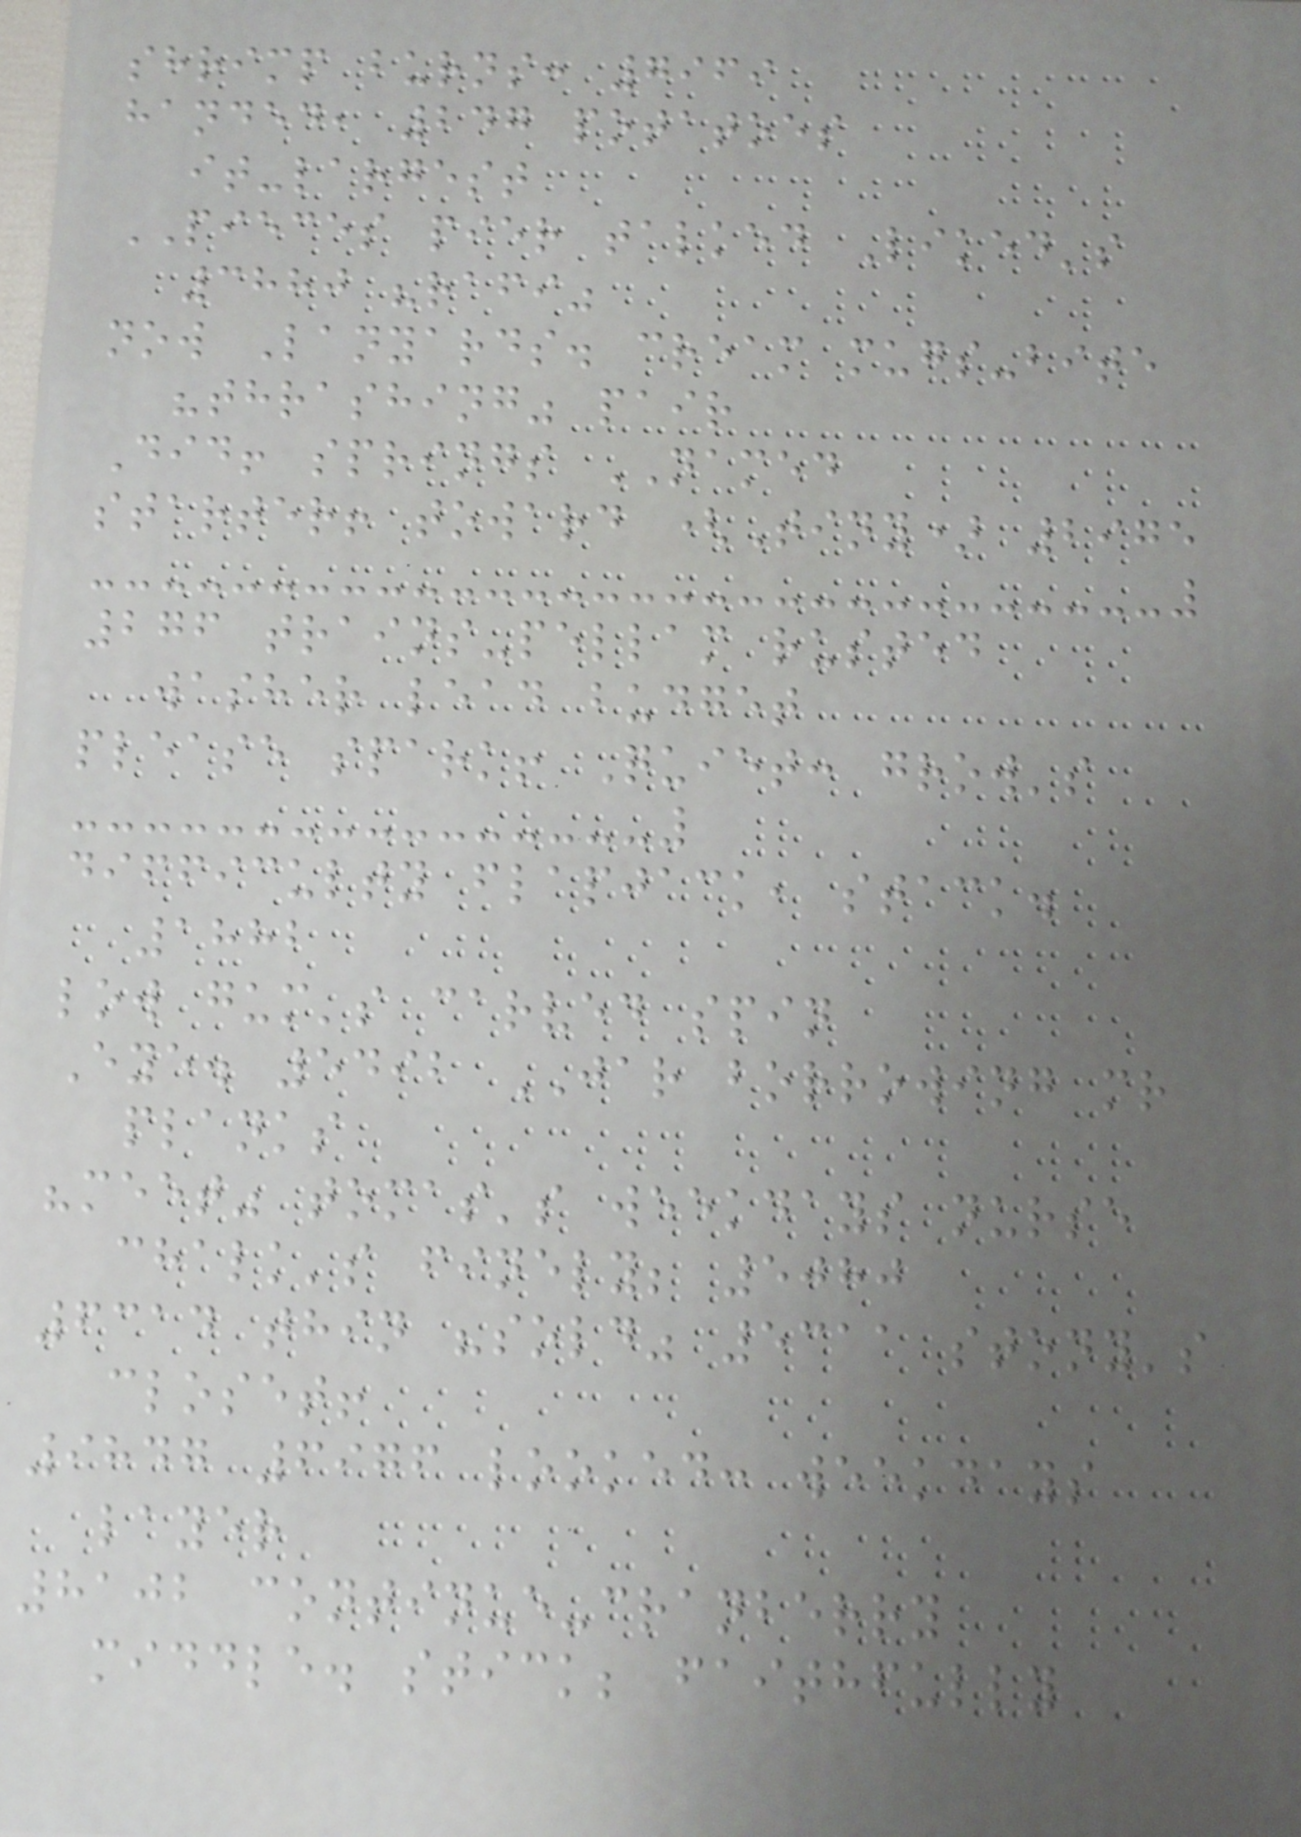shrimp burns: 7969
handed, 247 potatoes
it-largest
PIECES pier talked Liked's
3880 "rafi"
now Lanyards. cream mugs-bite
"thrashing" pair
Did! springs NAMED
starter! toward (Tiny) 2975
276 trains-pellam rusted
washer lead budget
please spark! Quiet: grow's
difficulty flapjack, stack.
1882
low gum's carved spin
Eye. 5492 JAR borrowing mr
planks
"meet" tomas's weekdays nurse
chalk's finely; 5080
6314 thin "sold" 5311 stony's
closet!
9847 6976 looked: weekdays
layer
8102 continue-cranberry
middle. stick; faithfully
